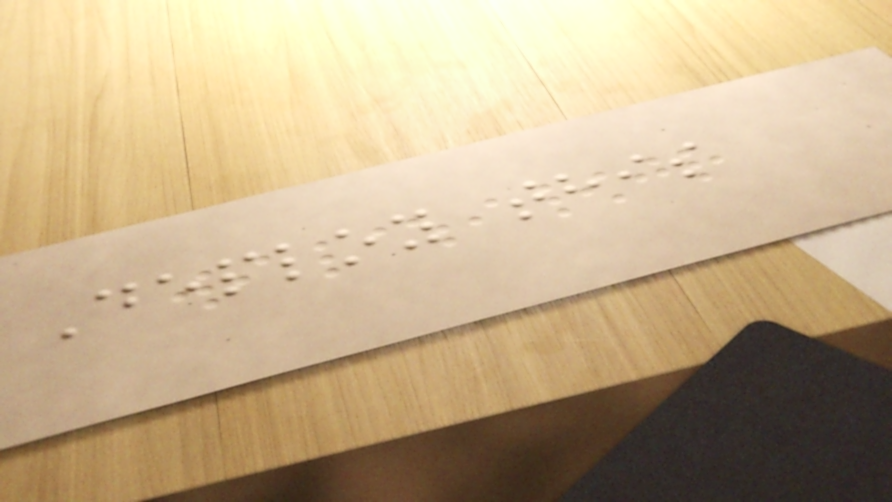Deploy this
